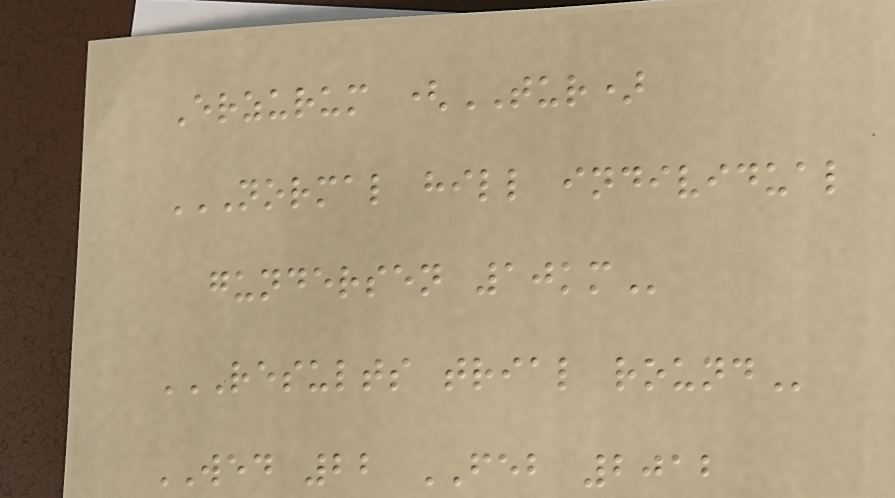Erzurum (TUR)
NORMAL HILL INDIVIDUAL
GUNDERSEN 10KM
RESULTS TRIAL ROUND
WED 22 FEB 2012
